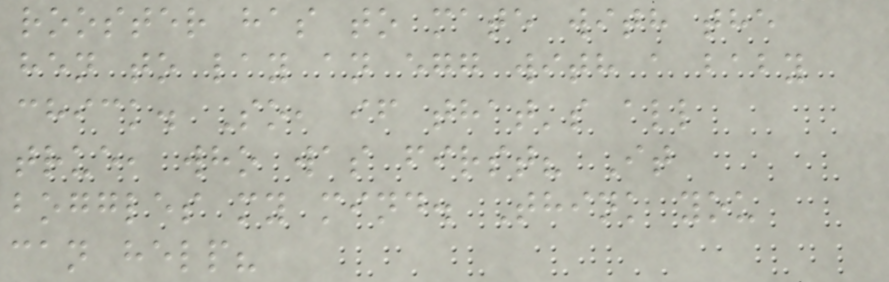rooster has to mate with the
hen to lay an egg with a baby
chick. So, if that's all
true, who was first? It
boggles my mind. Think you
can help?
